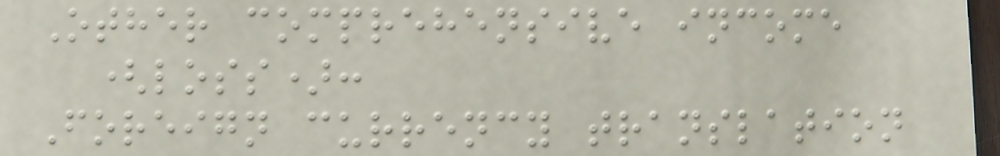Other comprehensive income
(loss):
Foreign currency translation
